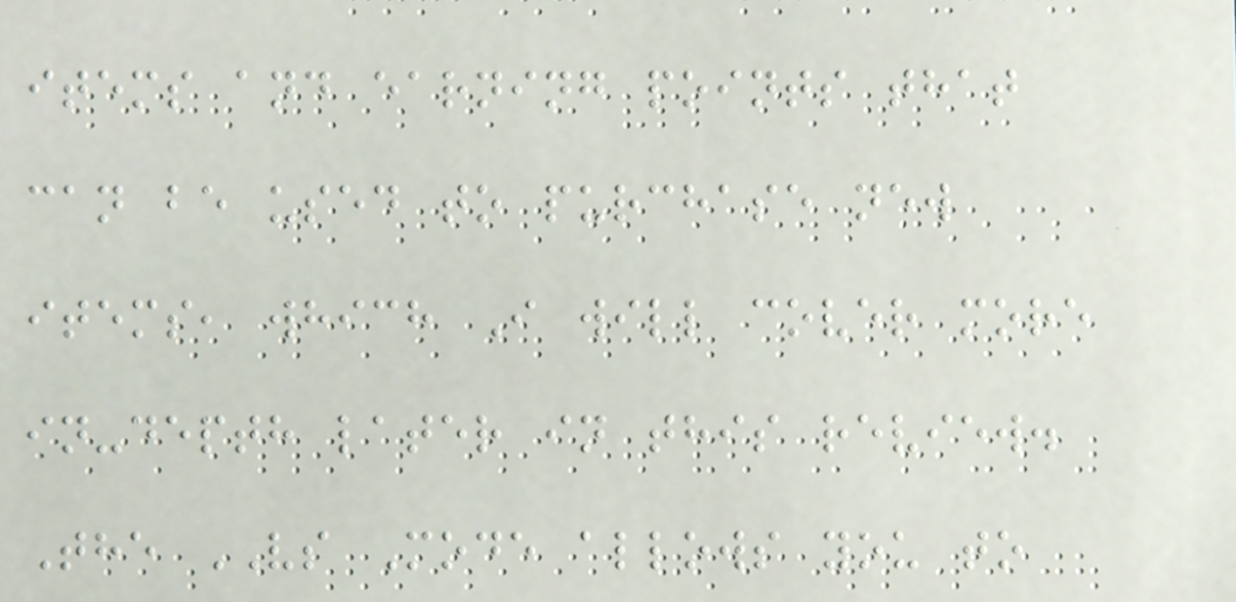items and earning points that
can be used to purchase new
items, which I will cover more
in-depth later in this review.
The VS Mode allows you to
